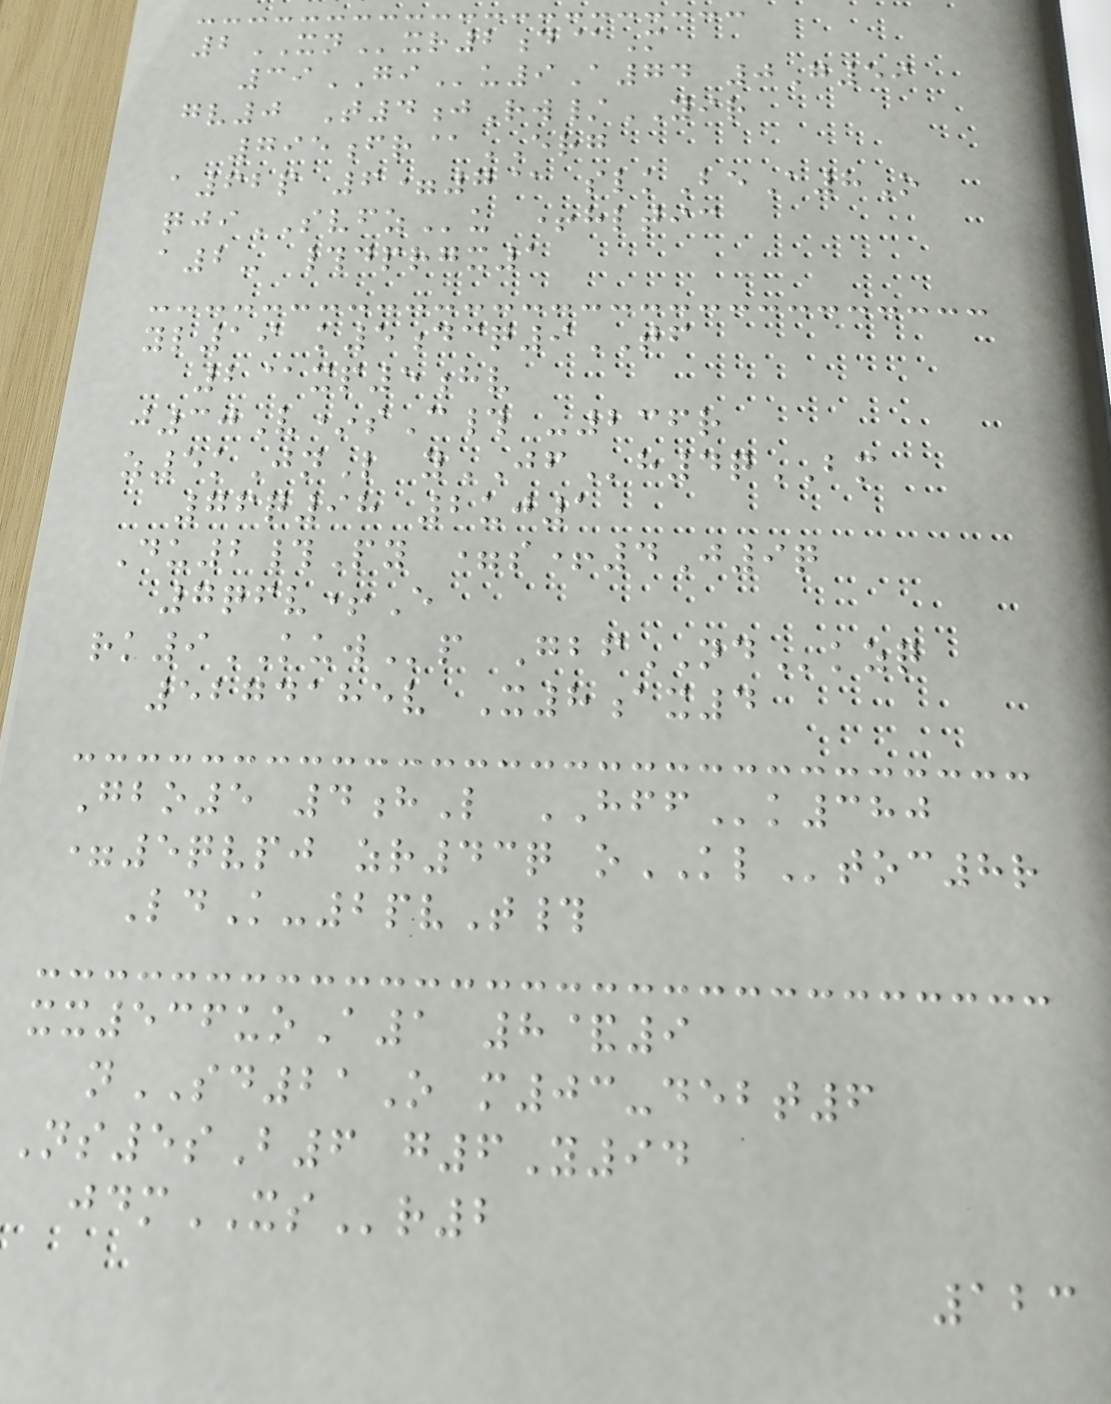2XNxr2d@M
39GIu9A74 0G59
gv0 T4jRw/YIR
795fr@ERG
a62p 6=7@ slkBeA8O
qjiSVFZu +hltic
a2- #dprgx1
yl19 k5dcq9TF
2@xp5hv
j30V*sC# -236r
z5kJnL yJFh4qBM
76q98 2uj1
Du2#Py =s+4J9q
7qfv+E
rk9KUWp GbfNDkzq
5274185v X8ax4
Gbo5 4hL HFFk380
=5qvpj zr43q oKLtoc8r
LdK-2pvT#
xx536uoA1 8&9
nSD21O m03-debt6
Ns5sB6 g6Y94
jdmXSr2
123
